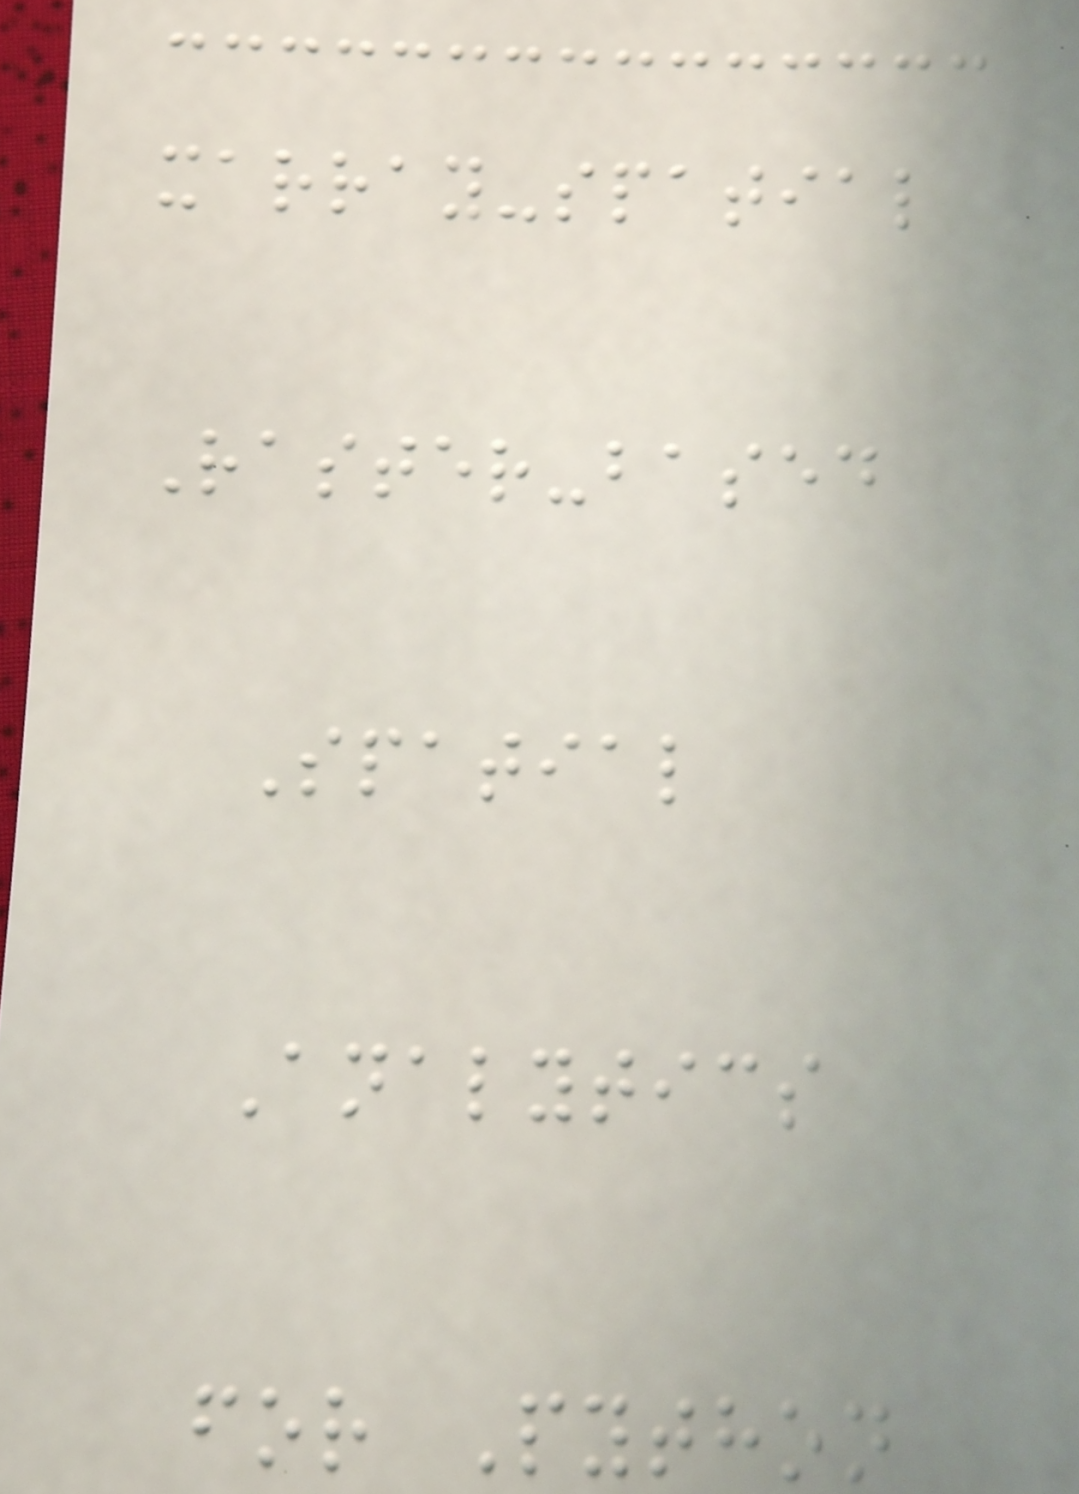xarray-spatial
Raster-based
Spatial
Analytics
for Python
